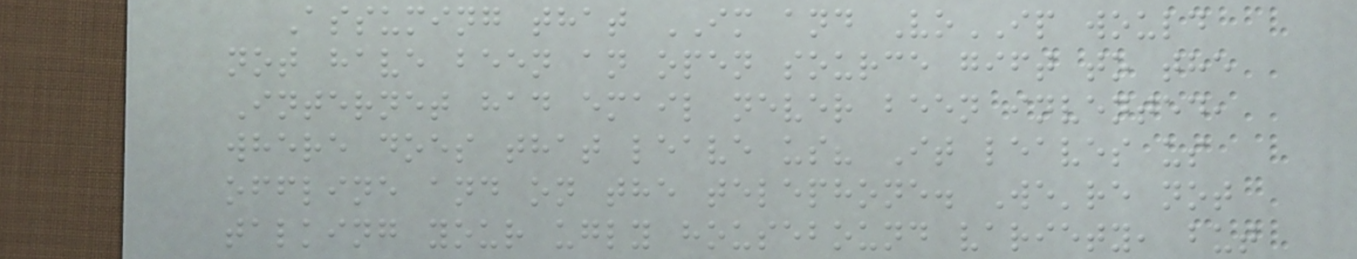Assuming that IM and VoIP would
not have been an open source gift to the
Internet had email never been invented,
where does that leave us? It leaves us
offline and on the telephone. We're not
talking your ugly housebound variety, but
